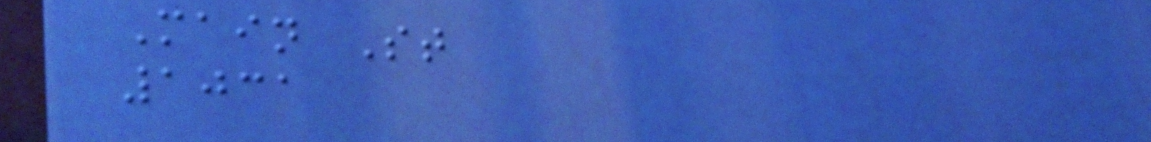Main St
1031
